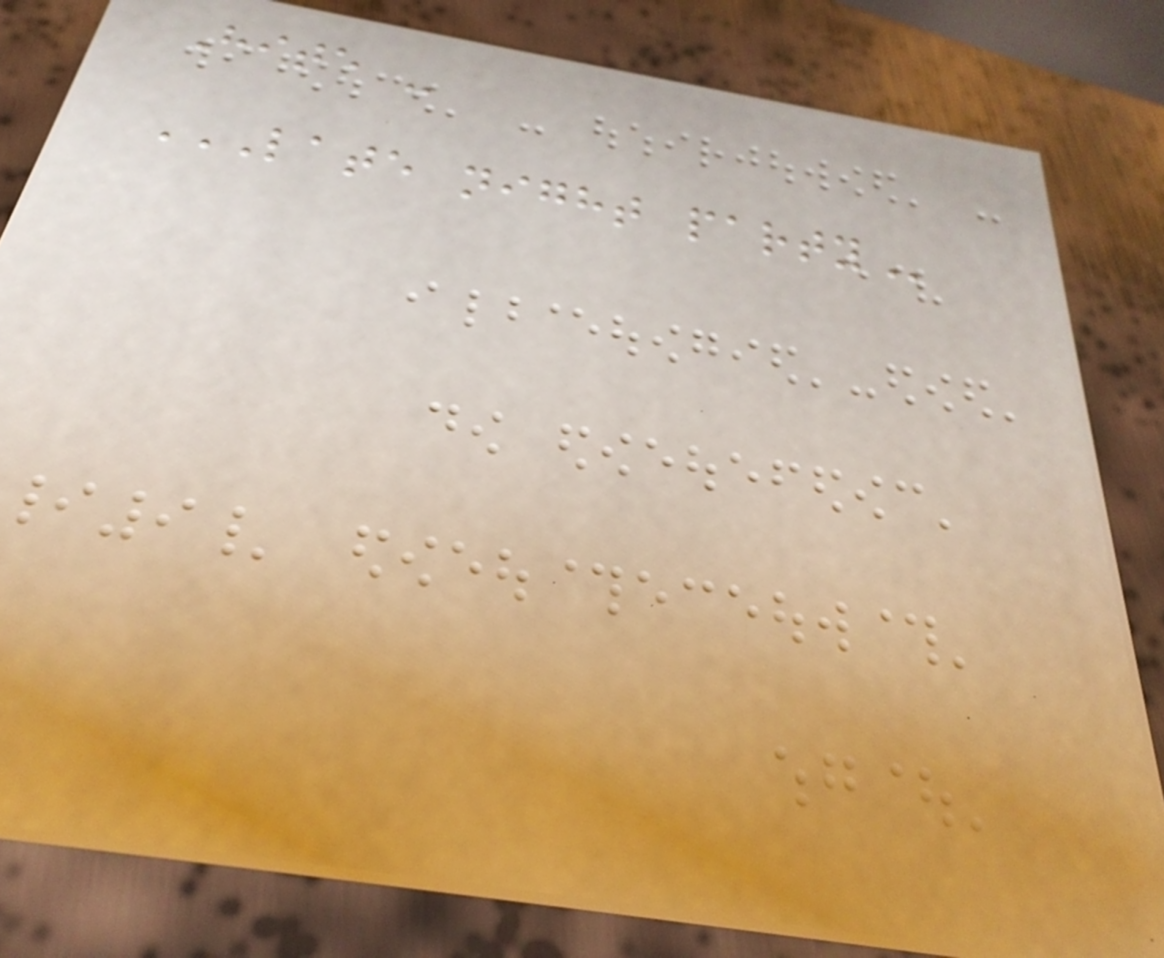Hite -
LATE NIGHT PARTY
